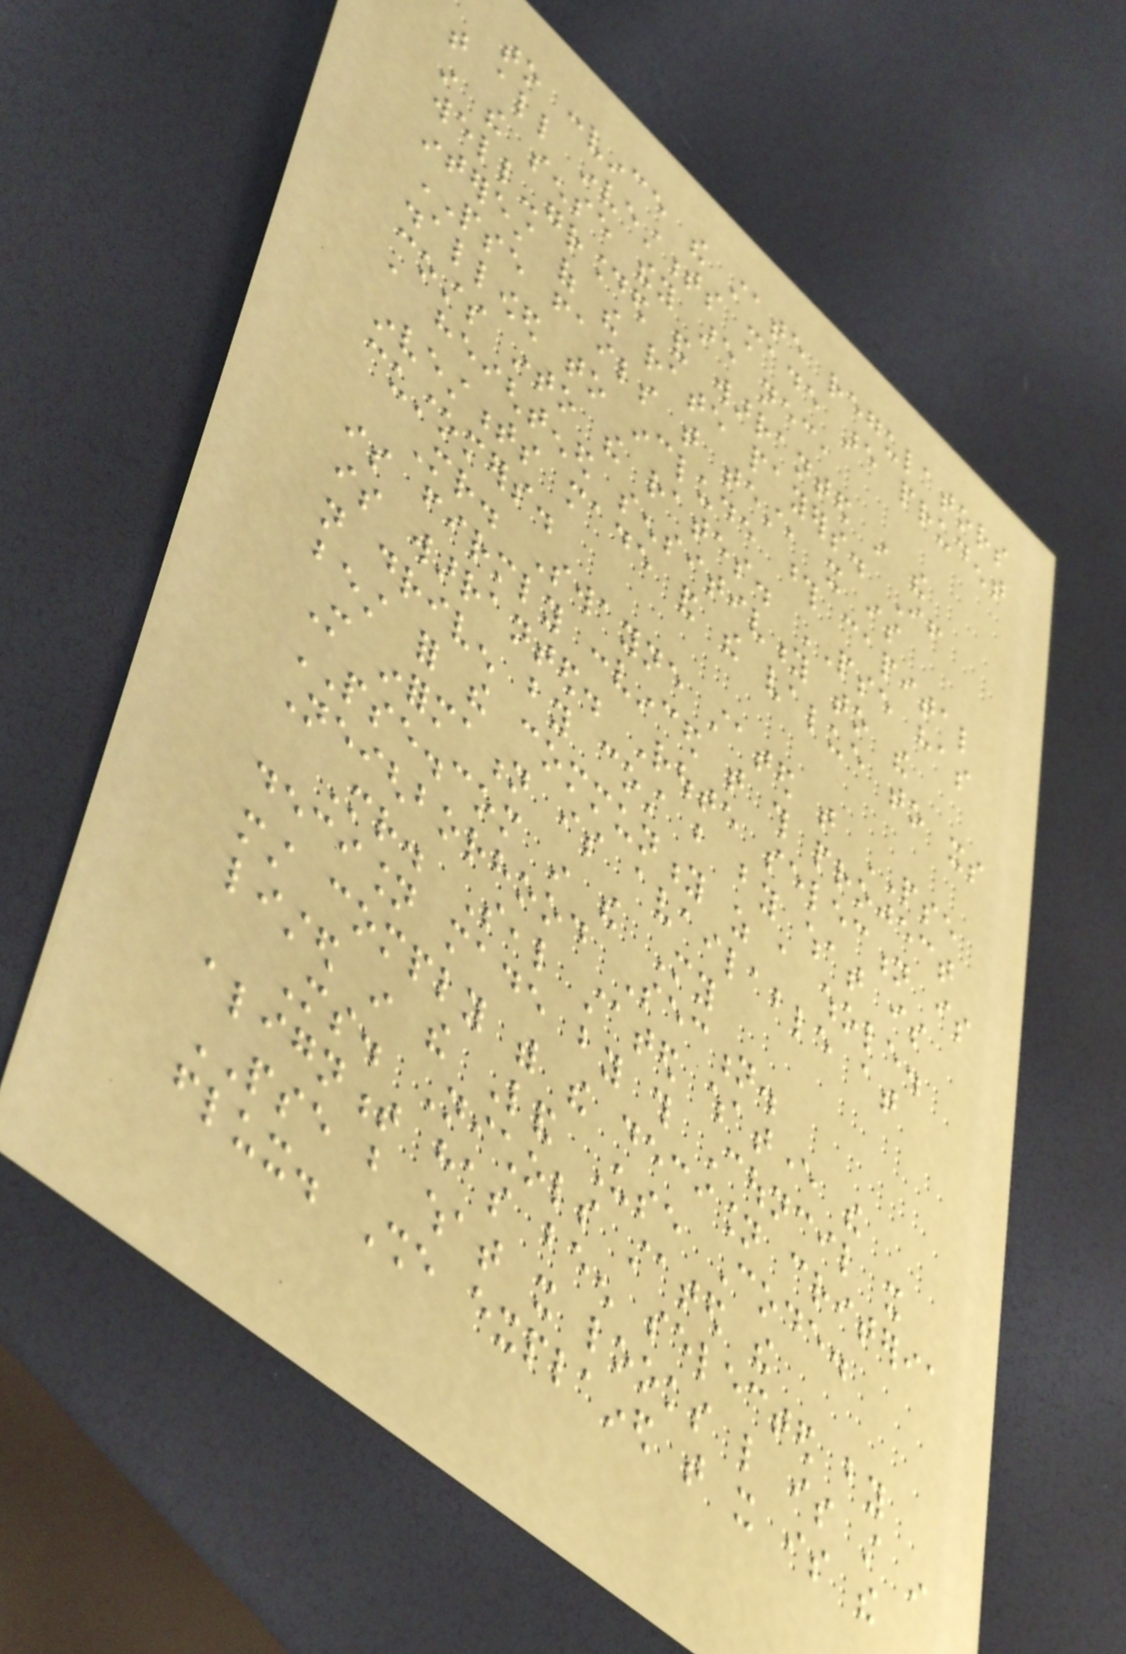to convince the state regulators
that all investments made are prudent
in the sense they are necessary,
well-grounded and warranted in the
interest of the rate payers. If
PSE fails that test, it is
disallowed to include those capital
costs into the rates. PSE has
a heightened sensitivity to the
investments made and the value to its
customers.
Mr. Swayne stated that PSE
is firmly convinced that this project
is warranted. Route selection is
not driven by cost but by what is
best for the community as a whole.
More information is available at
PSE.com in the My
Neighborhood Section.
Mr. Seal stated whatever the
decision made by this Council it
must comply with the decision criteria
listed in the Land Use Code.
Ms. Nichols stated the
alignment has been selected by
PSE but what it looks like is still in
flux. She explained that it is the
